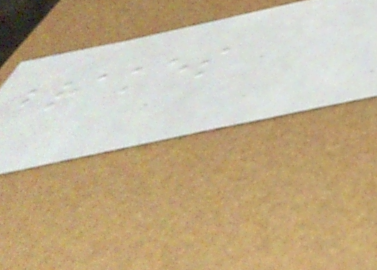brakes
